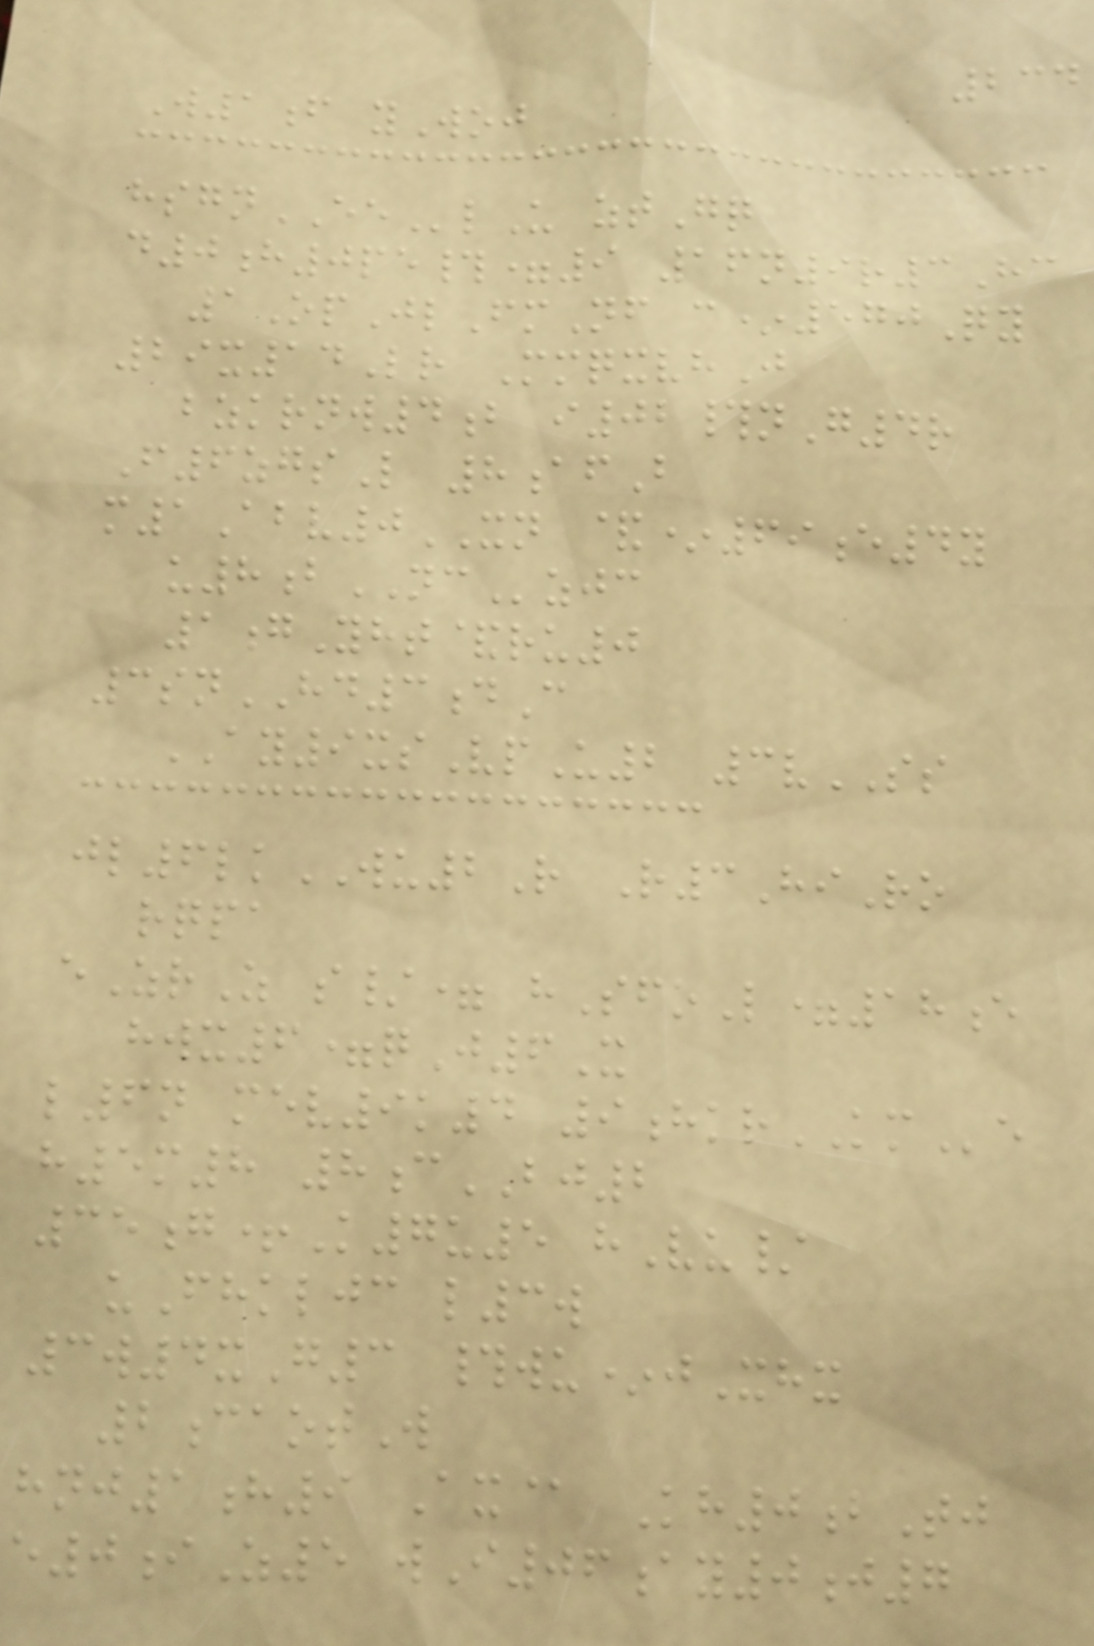234
W1f yWoj
hsgnEElU ztGq
d0h0pe#=9 16n9r3Hc
1OpJlFmNf c*570Qy
29x14Lr MmqxvhJ
bzkrnw4b i02#nG4r
F6zgsL 8afB
m1Abv0XN &*69e4y
u8bNCzjc
1gYht&ru0
3snHD3dC
AY9xsVpU2 3vSS
jl6lkWU2R R3HiRo
rqpa
eZrZ s/= hSfoL=18e
hwx6=qJ6X
l6n mev9k4 9hkrKMe
h5m8 8cBJ2
35g+K7u5 hVu/
uFhkljc l3w
3w4xG3 #wu*jXhx
2caotW
hnj1h9 Ax@ Kh0bTj
e0iZ5 wI06ay0j7
